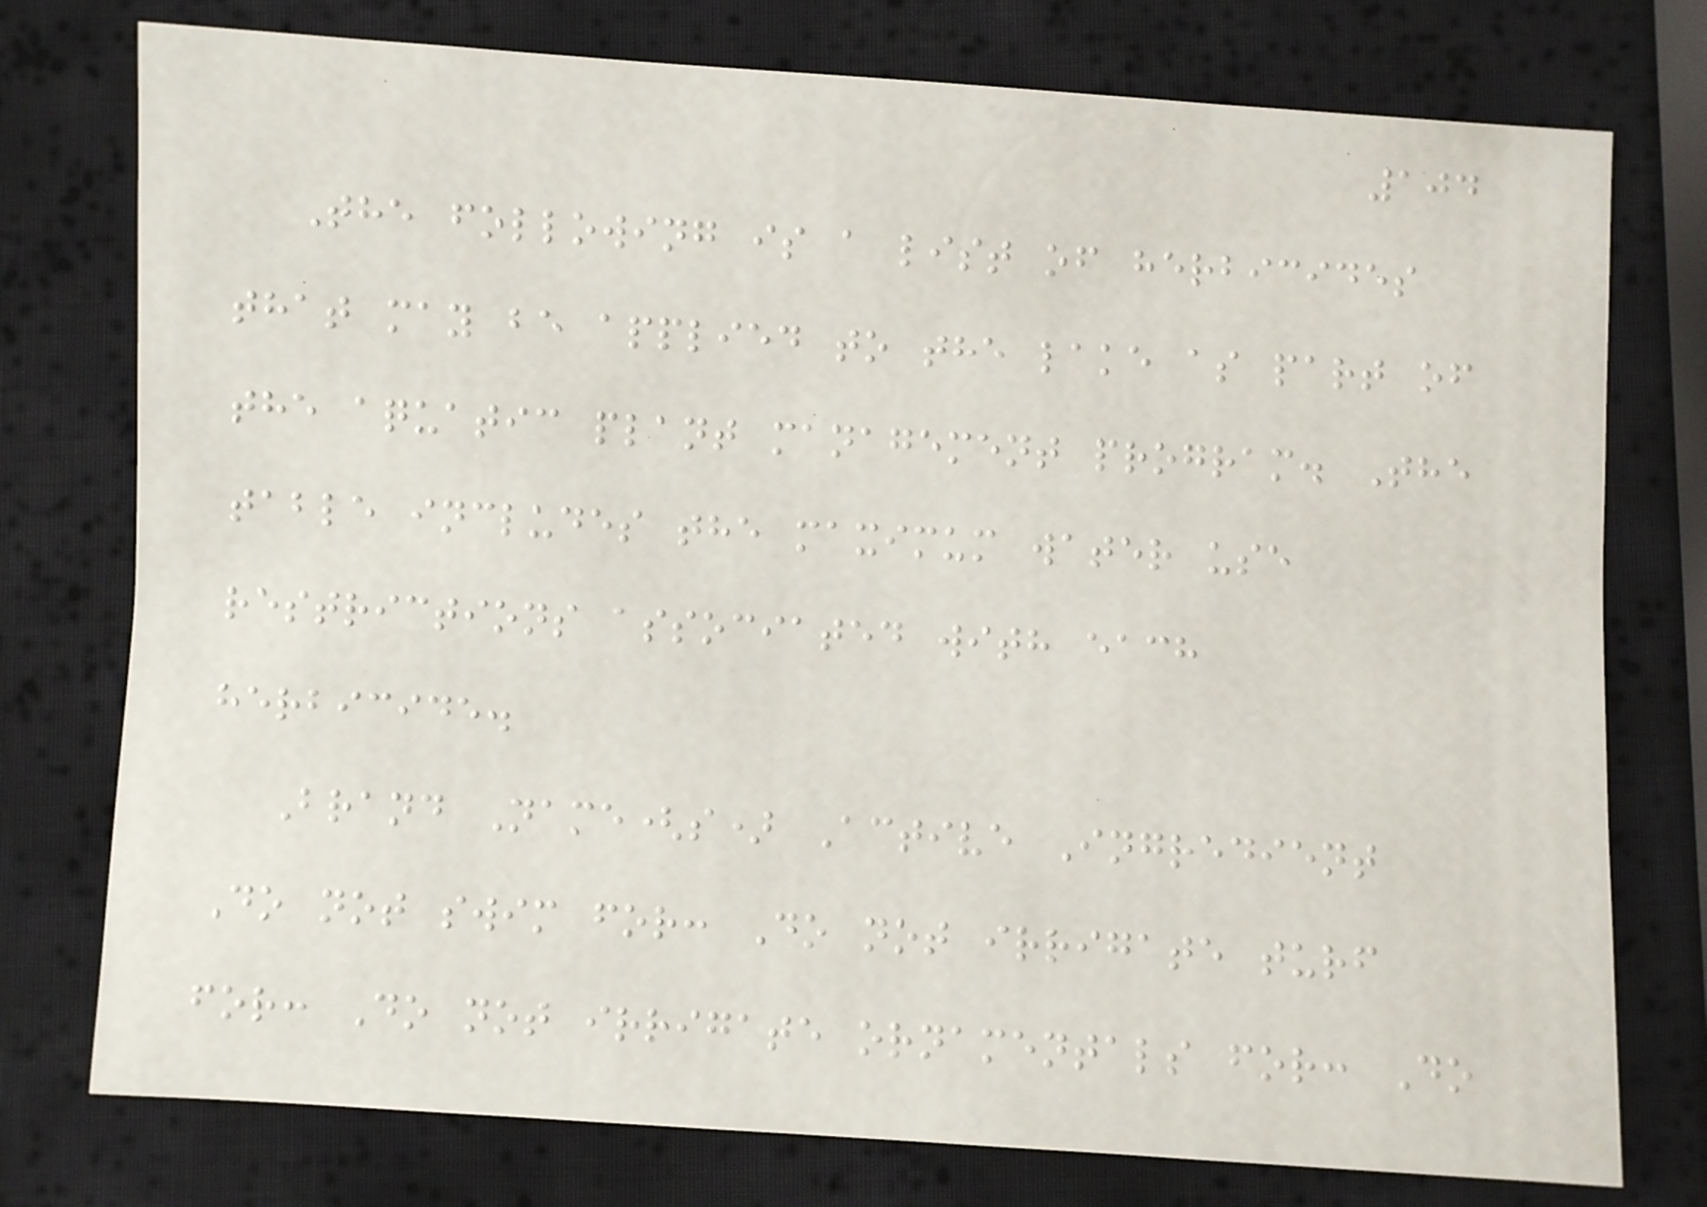104
The following is a list of herbicides
that may be applied to the lake as part of
the aquatic plant management program. The
table includes the maximum water use
restrictions associated with each
herbicide.
Brand Name(s) Active Ingredient
Do not swim for: Do not irrigate turf
for: Do not irrigate ornamentals for: Do
